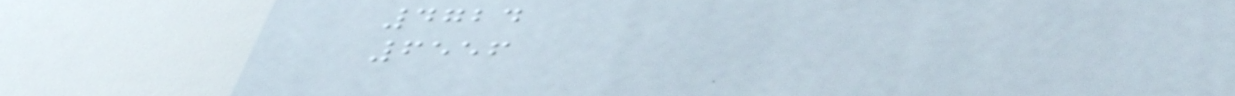4724
6556
